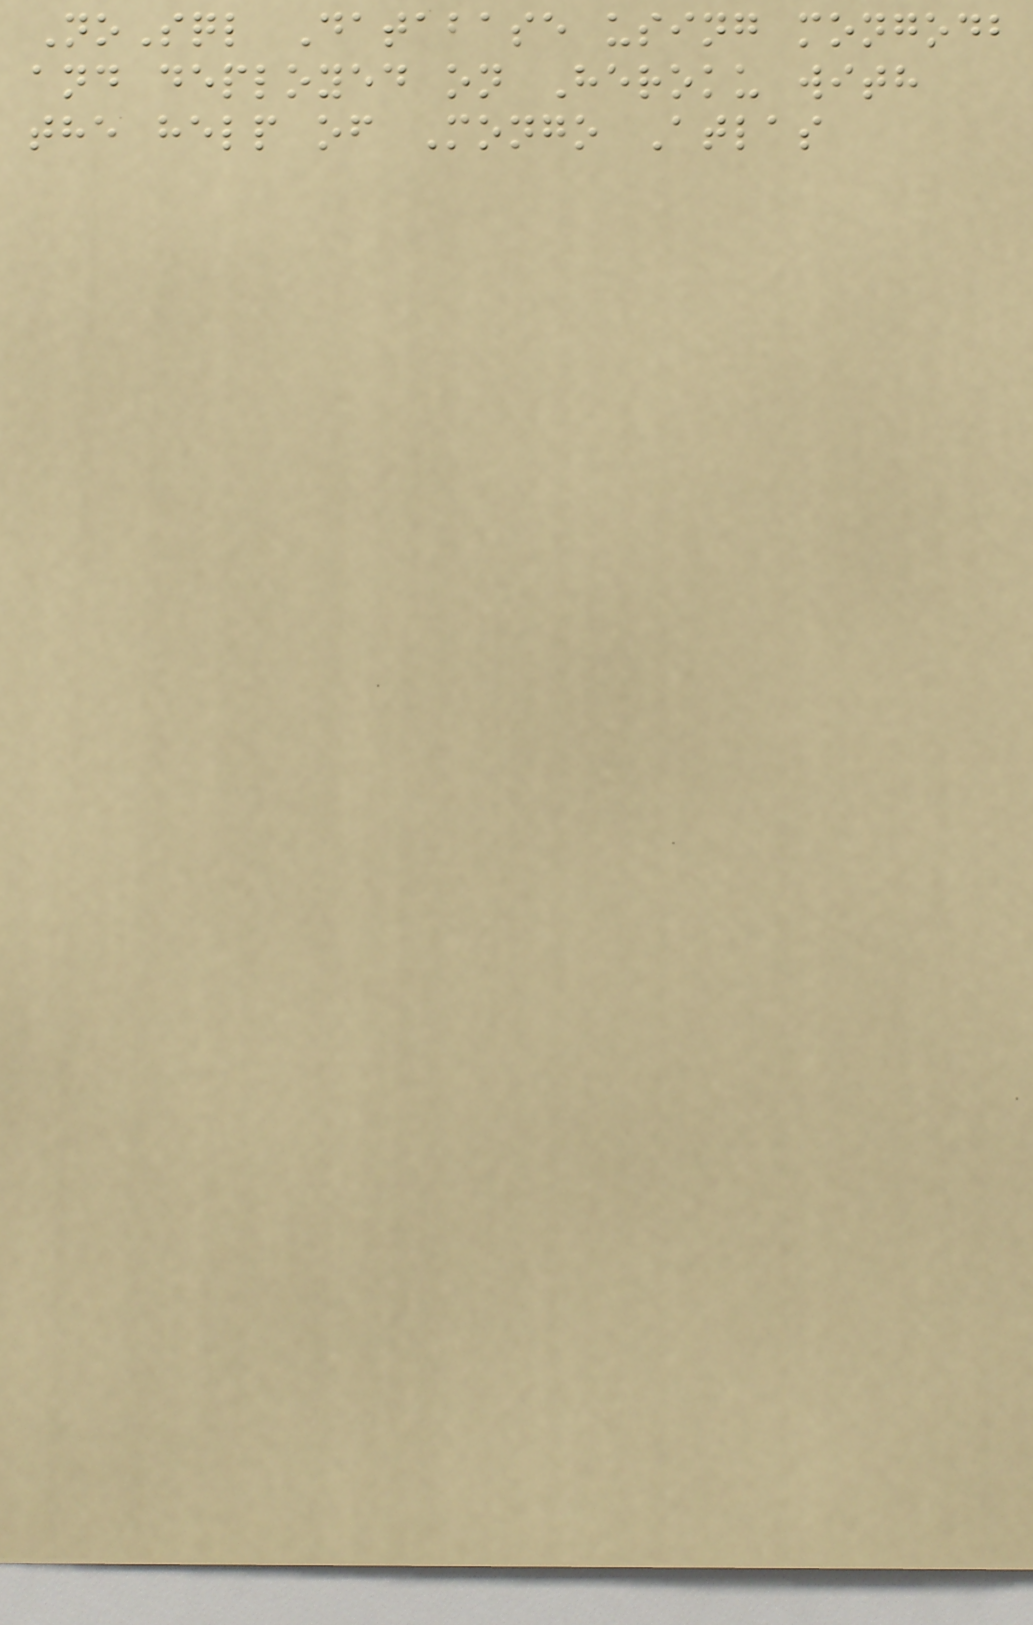NoSql Database using mongodb
and deployed on Heroku with
the help of Mongo Atlas
